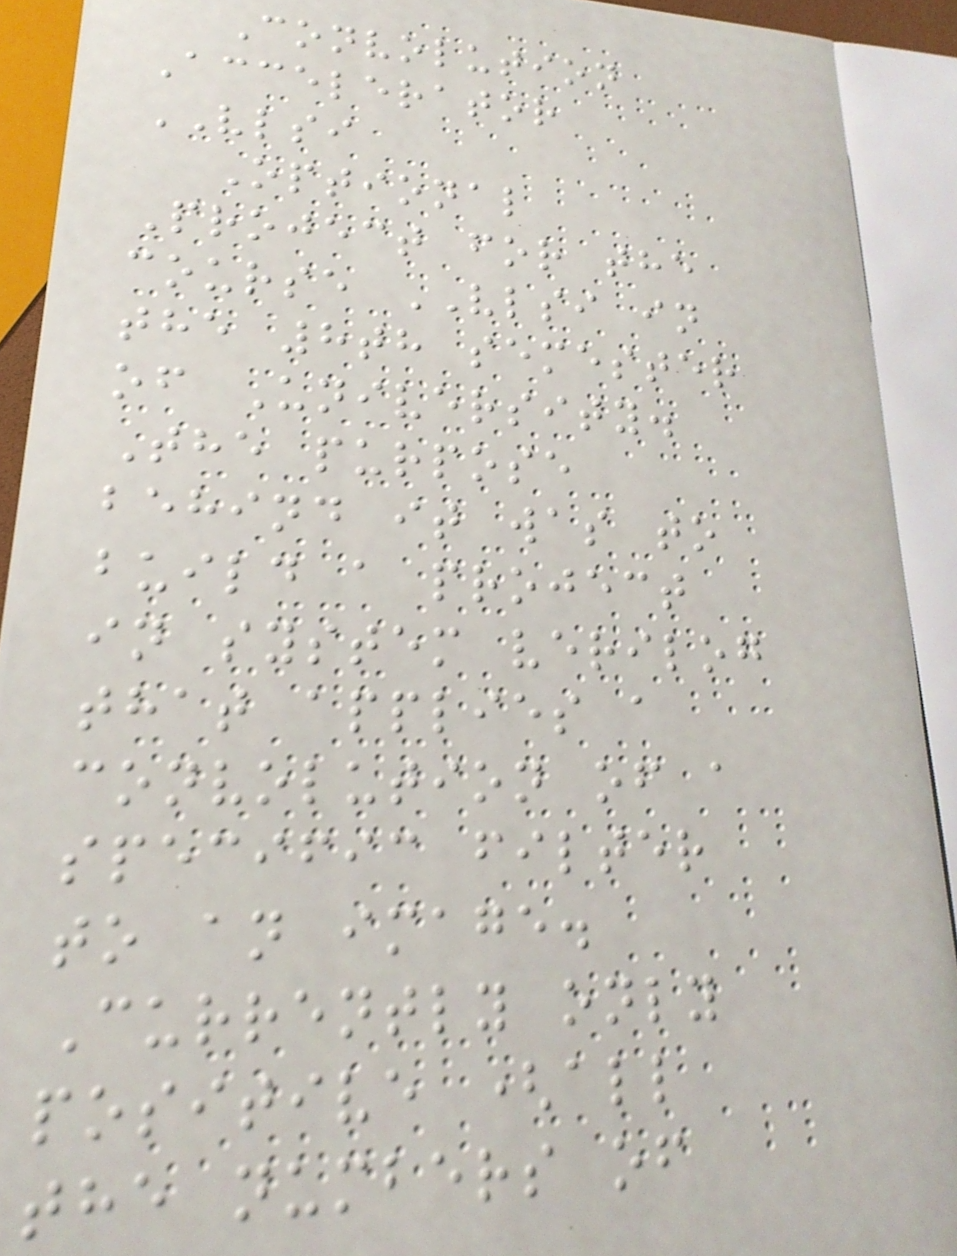Convolution
Accelerator
VLSI
Optional
Project for the
course VLSI in
the 8th semester
of University.
The purpose
behind it was to
build a project
in system verilog
that applies a
convolution of a
specific filter
to an image.
Currently only
positive (all
the numbers of
